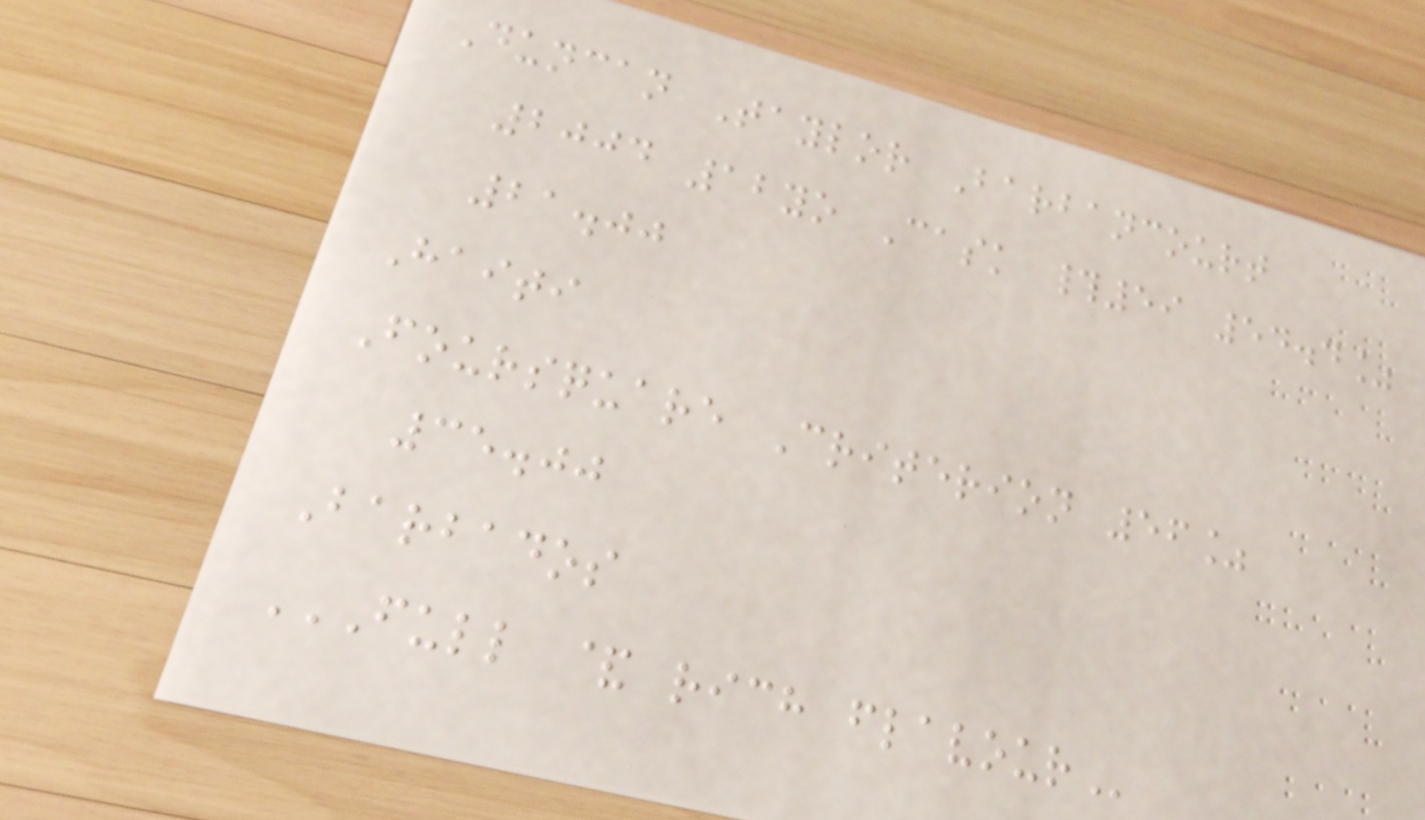Duncan Taylor Barbancourt
2004 12yo Cask #59 54.4%
21.00
Haiti
Foursquare Criterion 56%
35.00
Barbados
FULL & RICH FLAVOUR
